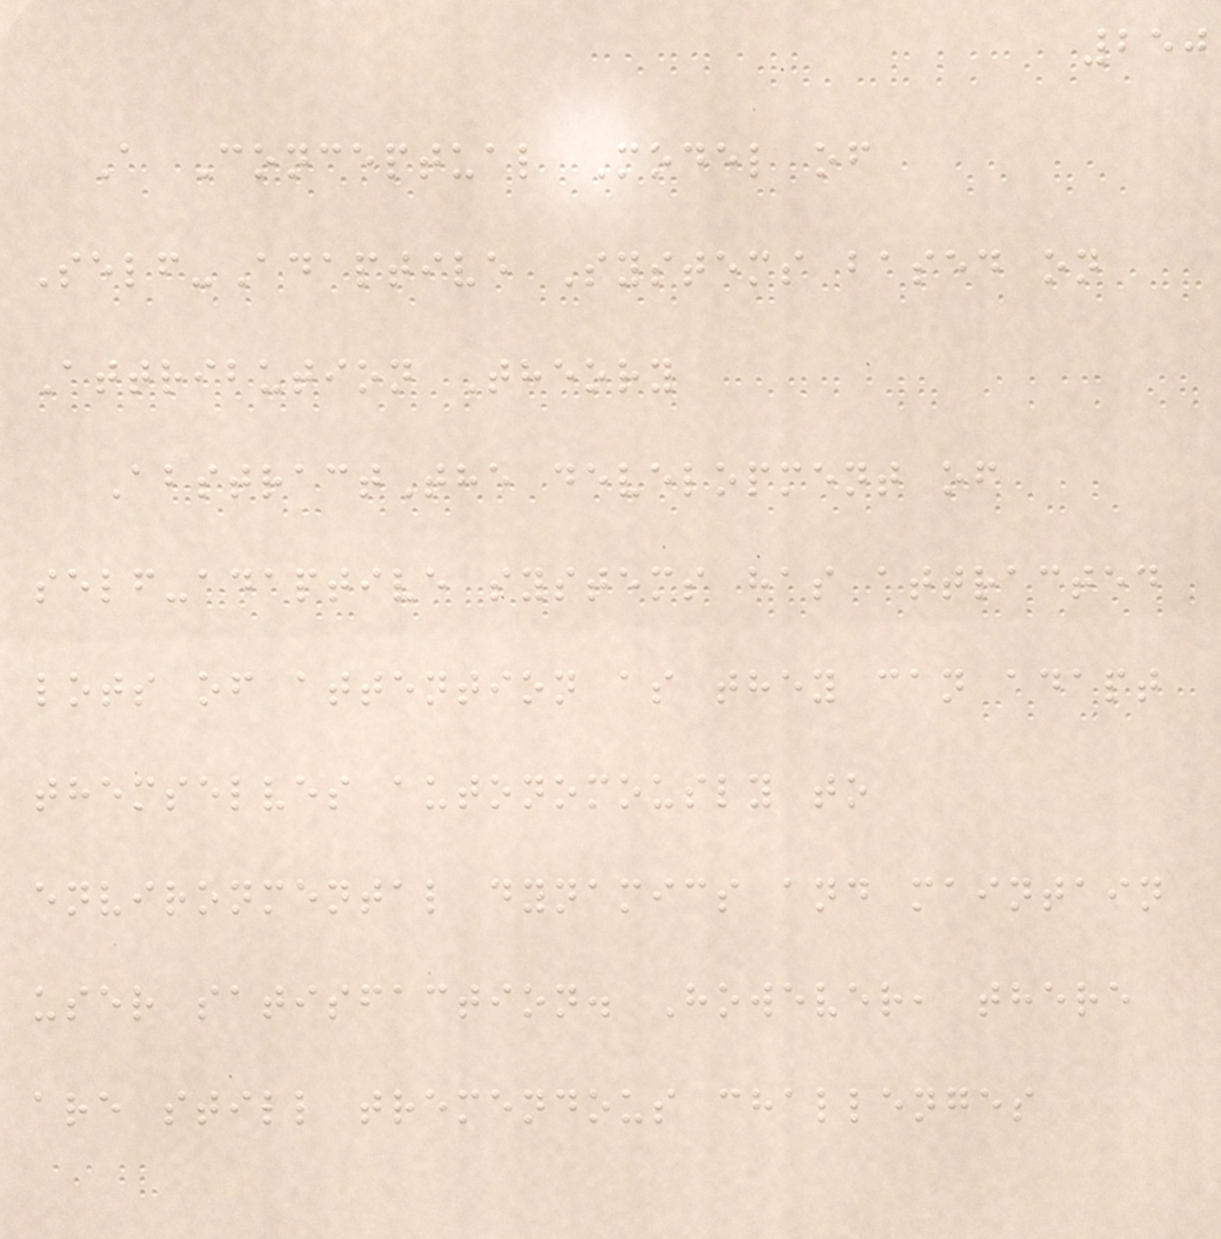250
A Conceptual Model of
Self-Adaptive Systems based on
Attribution Theory
AbstractThe development of
self-adaptive systems has attracted
lots of attention as they can adapt
themselves autonomously to
environmental dynamics and maintain
user satisfaction. However, there
are still tremendous challenges
